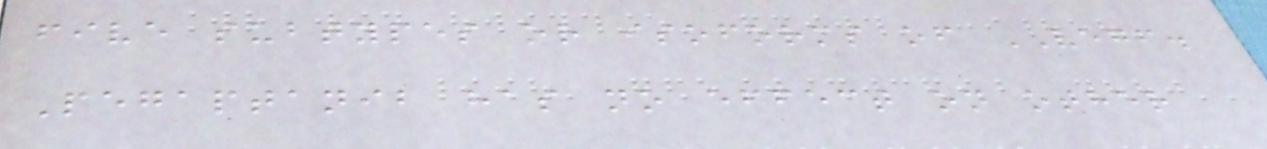five subtypes or isoforms of VEGF.
Pegaptanib has no effect on other
